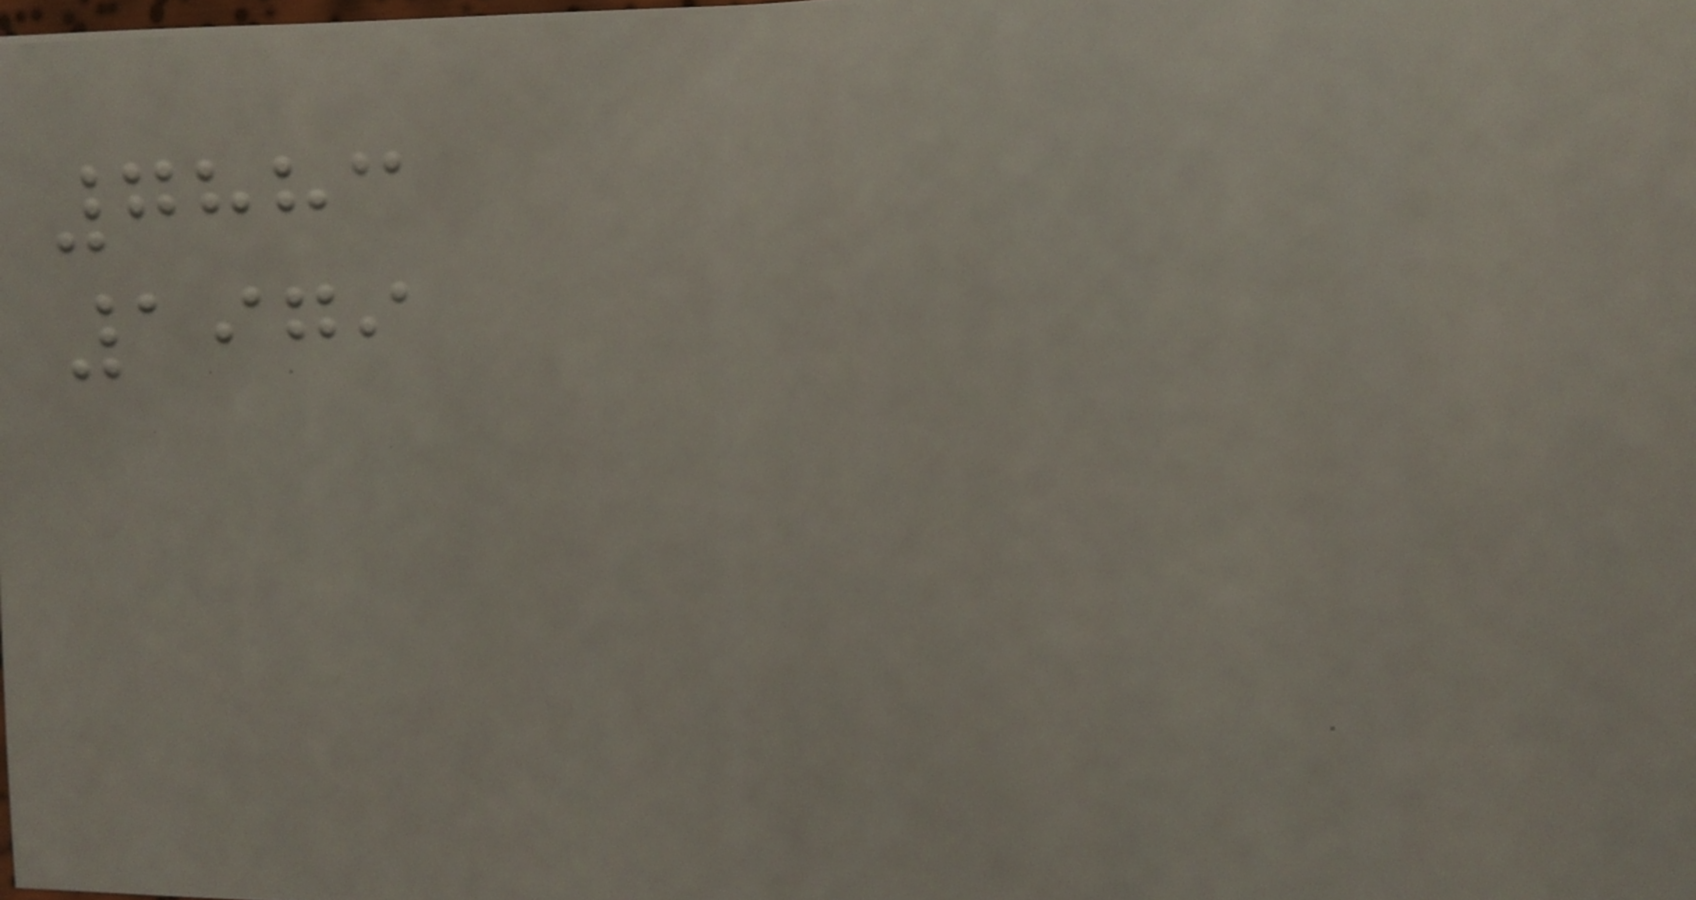7883
1979
